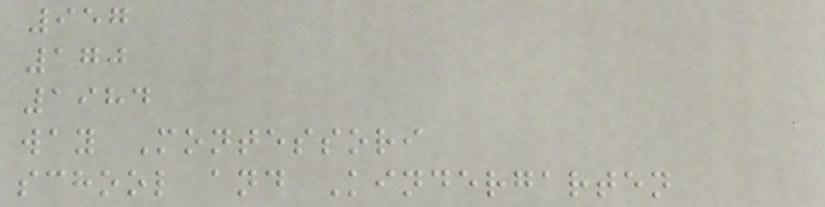957
170
1984
way Montessori
school and Kindergarten
